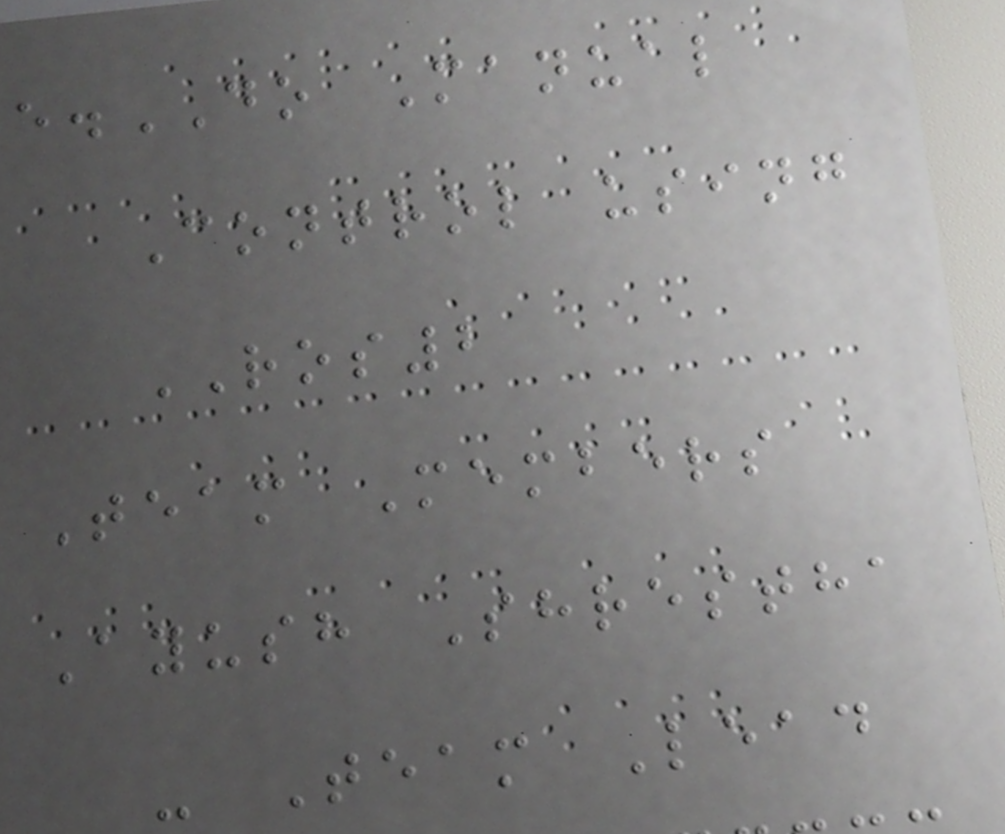e.DO Manual
Control using
ROS2
Team Members
Ayush Shrestha
- Team Lead
